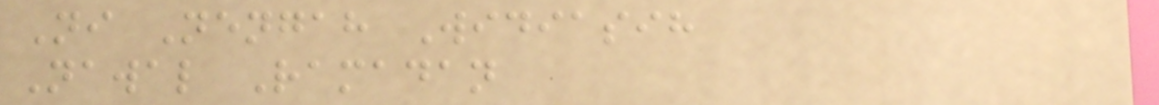Ni Nengah Widiasih
Nawal Ramadan
